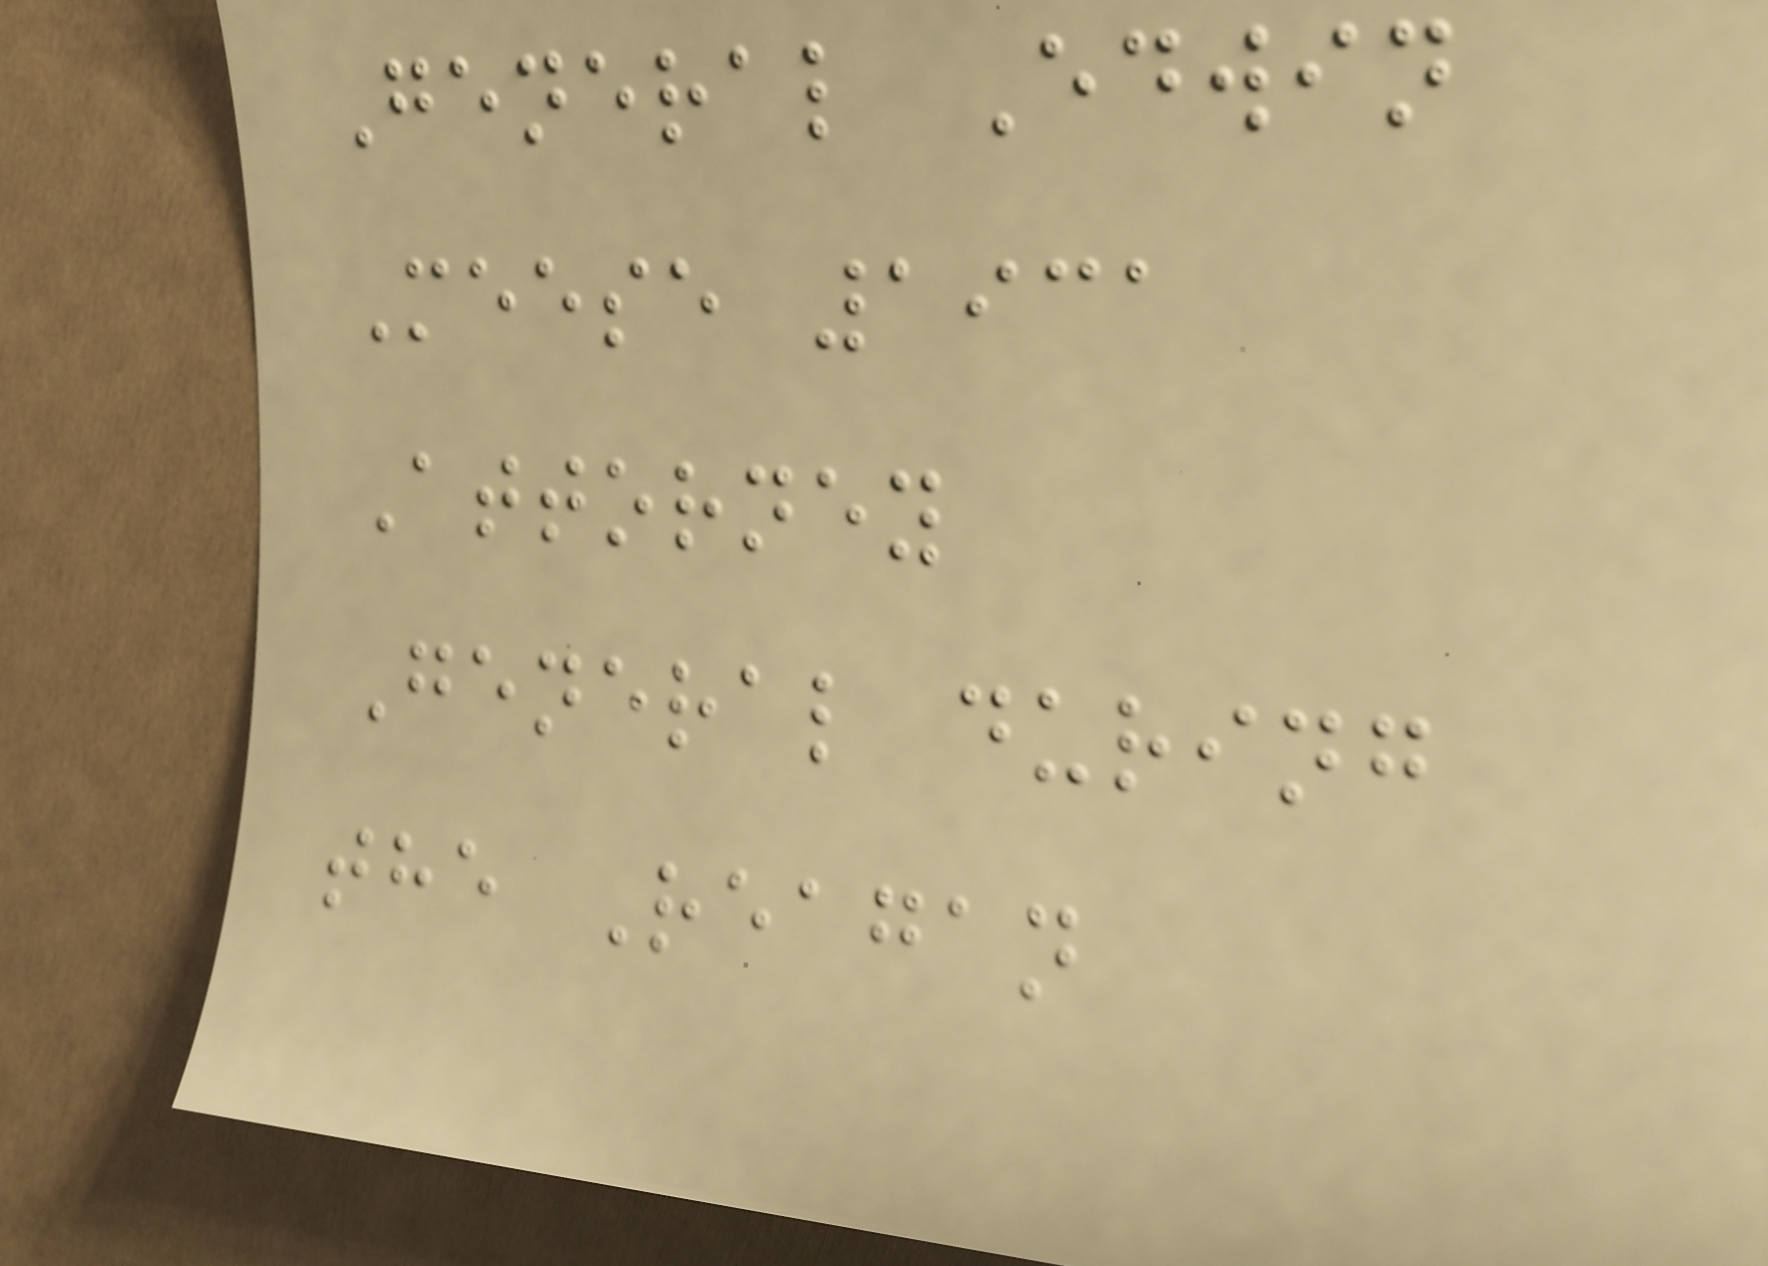General Edwin
Meese 1931
Attorney
General during
the Reagan
